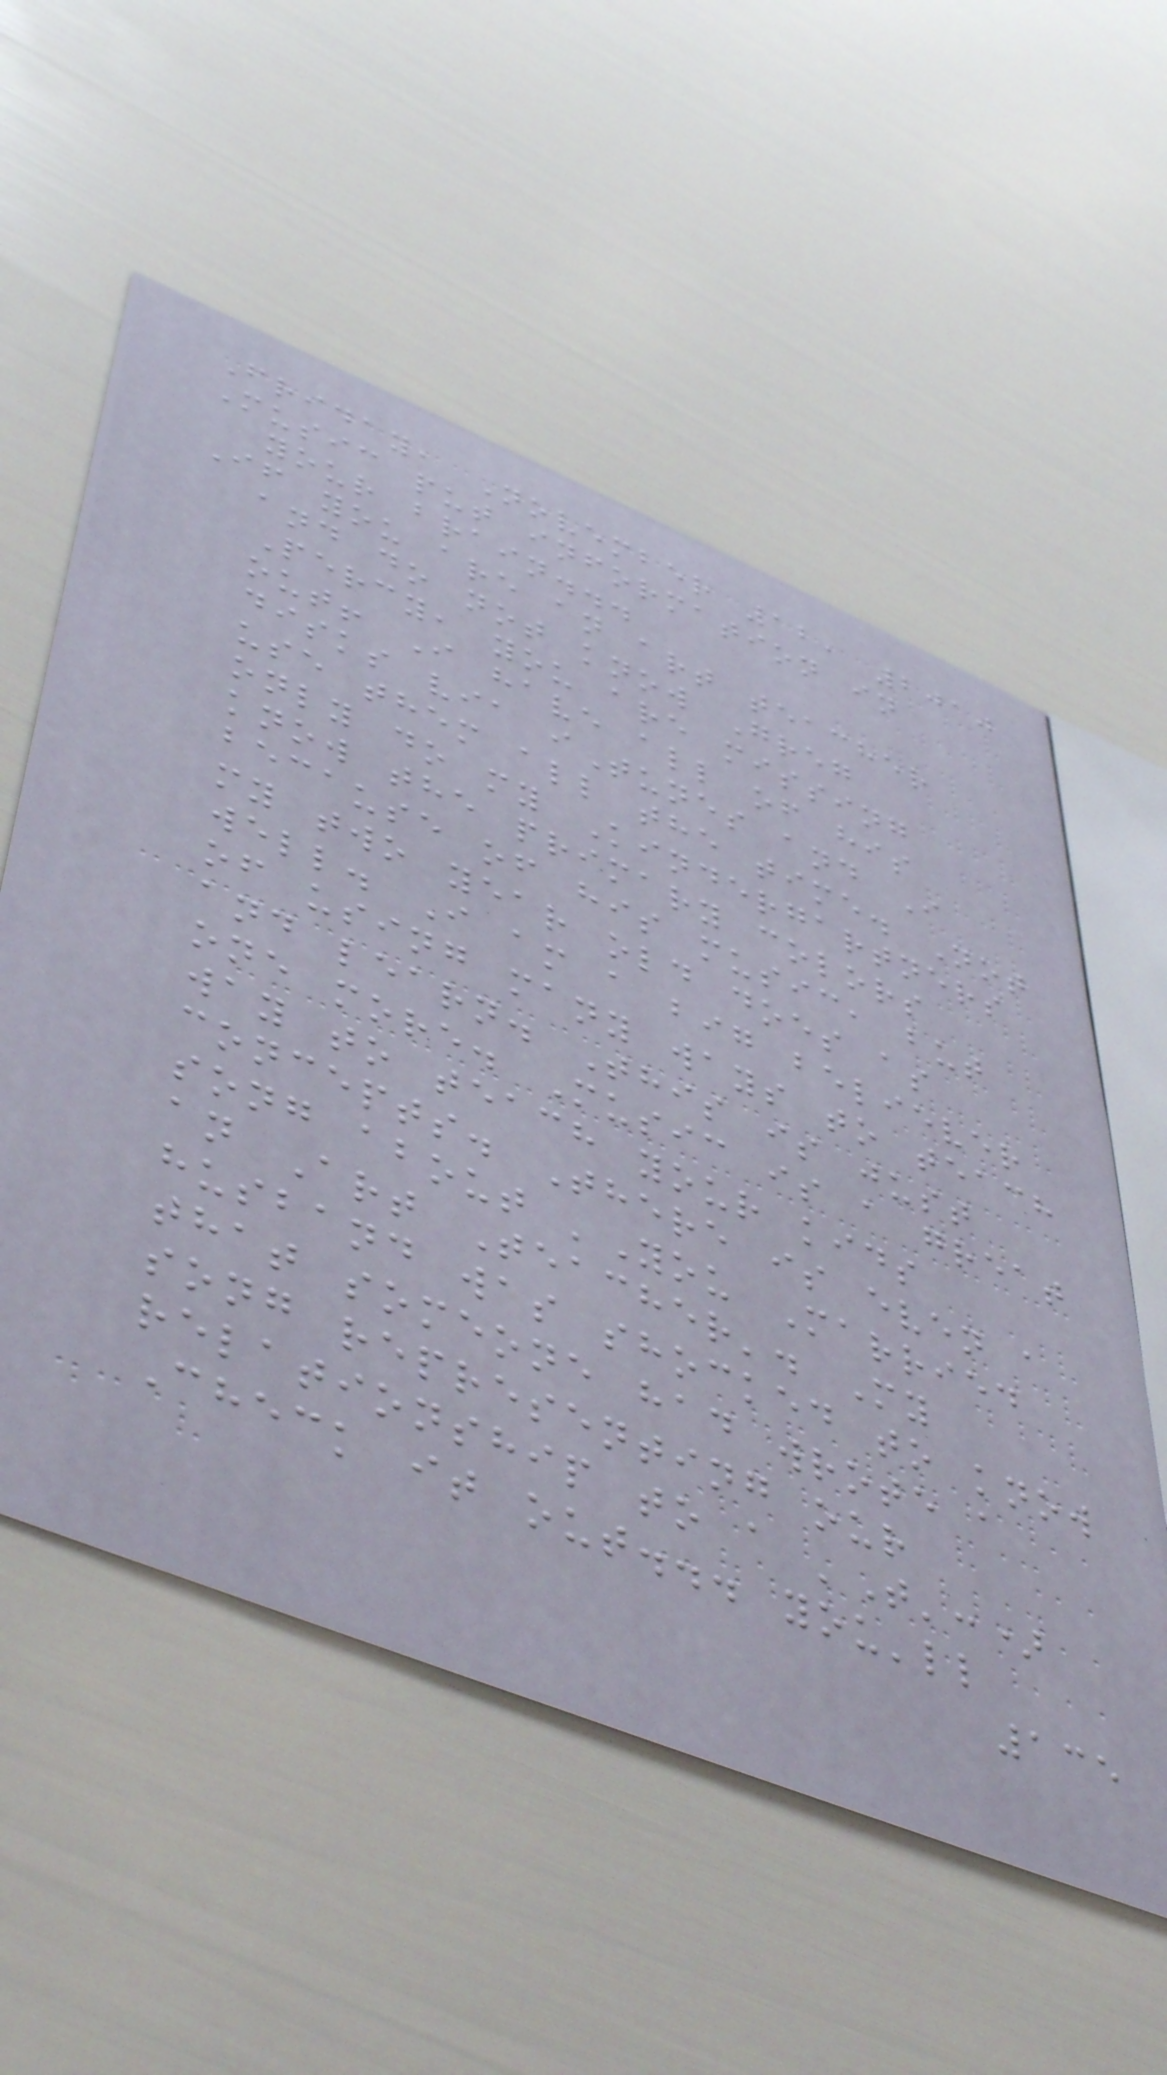Friday, November 12, 2010
Music put information in
your brain...
If you are an art teacher
and do not know Greg
Percy, you are missing
out! I have all of his
disks via iTunes and I
use them all the time. Not
only do my Kindergartners
know the primary colors
because of his music, but
my two year old does as
well. I am a big believer
of using many ways to teach
and learn. This is just
one more. Music is a great
way to teach your kids
concepts. There is even a
song about 'You Married
an Art Teacher'. My
husband was shocked to know
that someone had wrote a
song representing our
relationship to a 'T':)
Check it out... you'll
135
